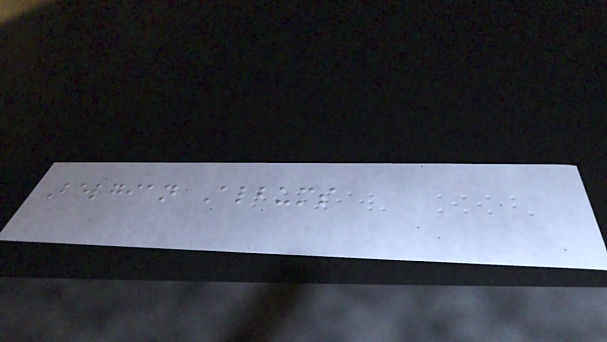Belgian Albums
